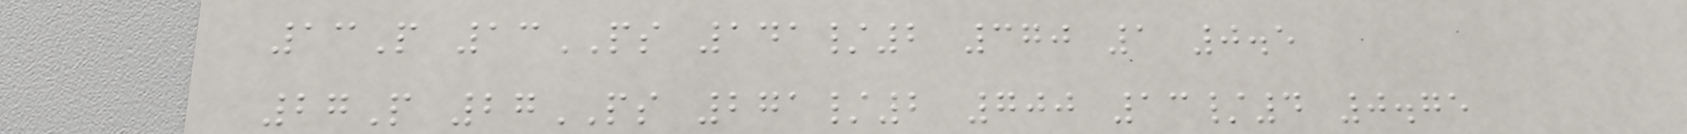13P 13PS 141/2 370 1 0.5
27P 27PS 271/2 700 13/4 0.75
